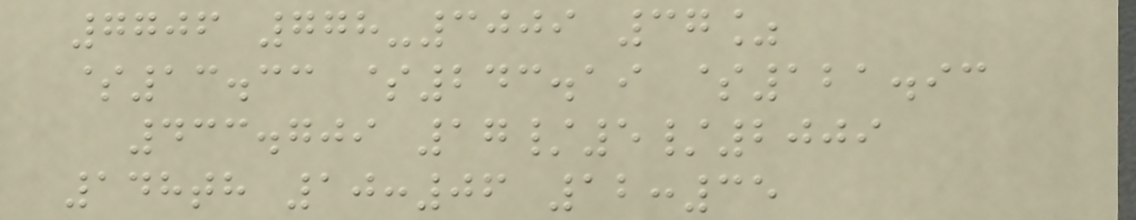7706 778-3009 37%
$13.33 $243.19 $121.93
433.709 17/5/2009
148th 10:06 12:35
